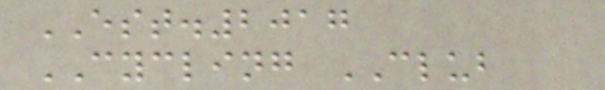EST.2017
CYCLING CLUB
